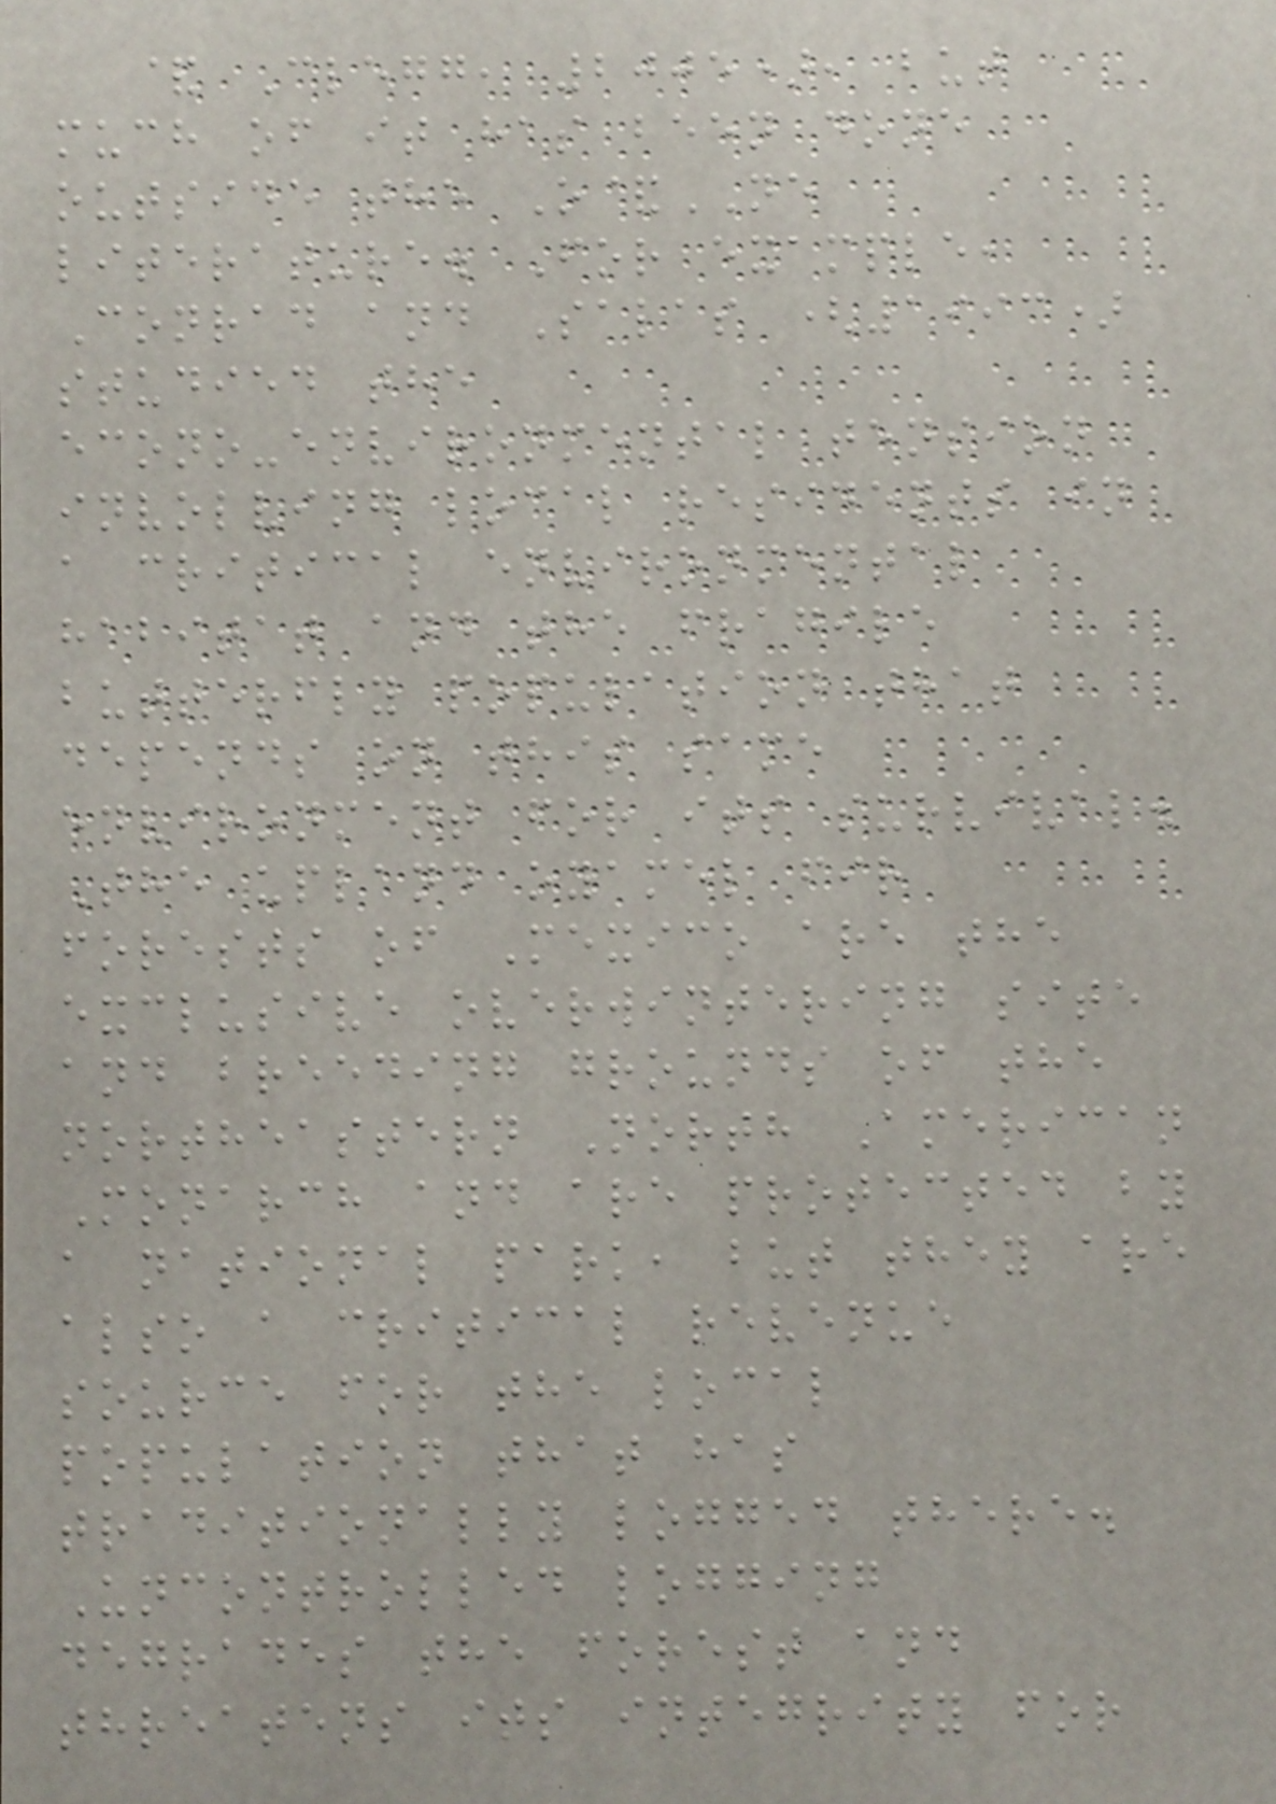& Clegg, 2005), but
much of it has been done
outside the O&NE
literature. For example,
Conrad and Salas (1993)
studied the
econo-environmental tension
involving local residents in
a critical environmental
habitat and the fragile
butterfly population that
depends on this same
environment for its survival.
The upland oyamel fir
forests of Mexico are the
exclusive overwintering site
and breeding grounds of the
northeastern North American
Monarch and are protected by
a national park, but they are
also a critical revenue
source for the local
population that has
traditionally logged there.
Uncontrolled logging
degrades the forest and
threatens its integrity for
